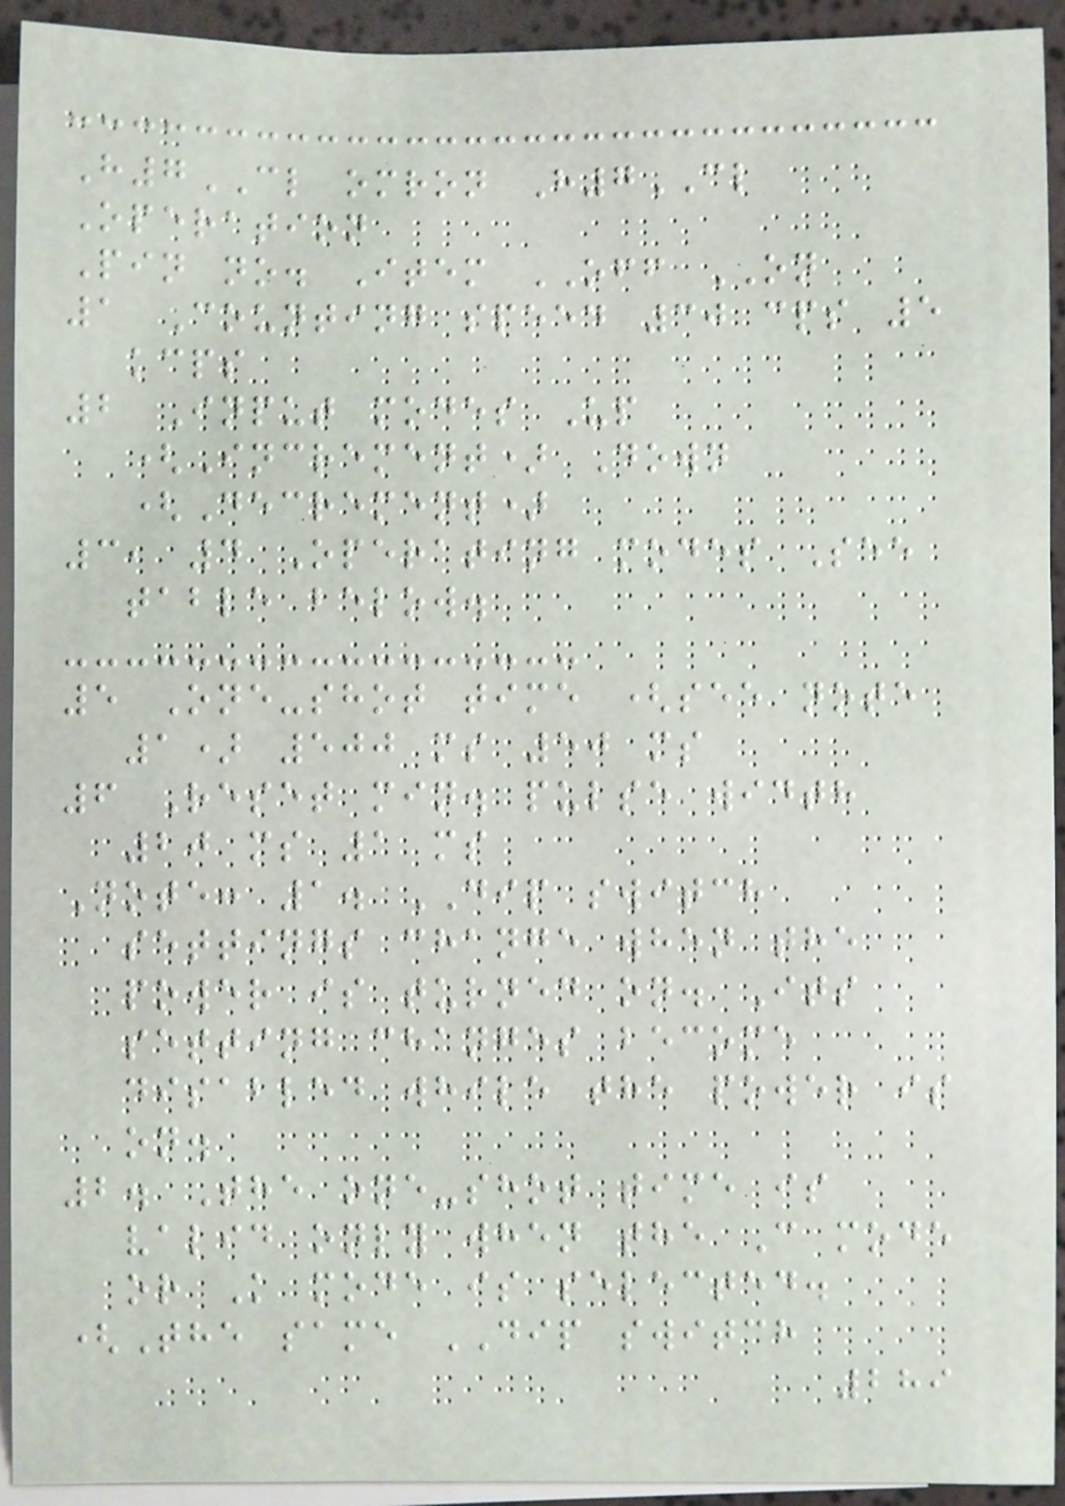H7CL omron H7CL
Operation
Pin no. Item OFF ON
1 Counting speed 30 cps 5
kcps
2 Input modes Up
(Increment) Down
(Decrement)
3, 4 Operating modes See
table below.
5 One-shot time (see note
1) 500 ms 50 ms
6 Reset min. pulse width
20 ms 1 ms
Note: 1. DIP switch
settings change when the
power is turned on. Its
setting changes become
disabled while the power is
on.
2. The one-shot time is
valid only when the C mode
or K mode is selected.
(The same DIP switch
289
